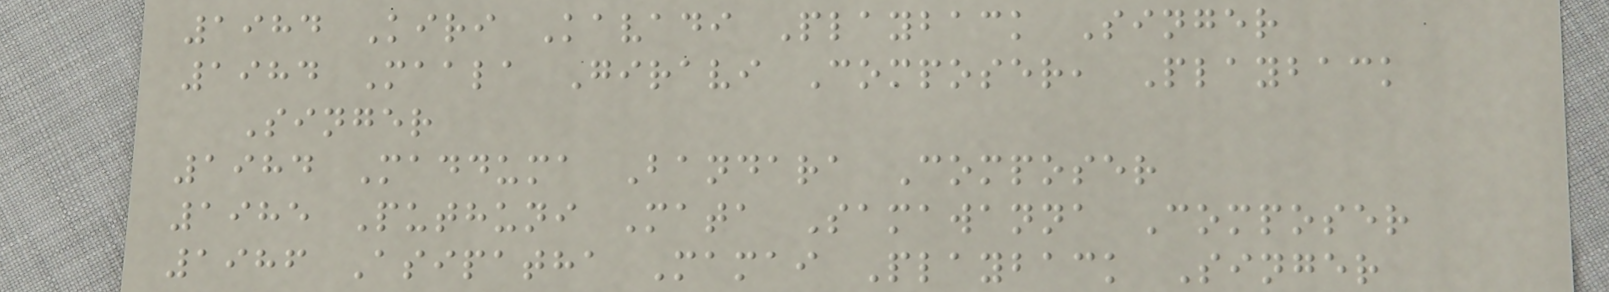1984 Kiri Kavadi Playback Singer
1984 Maala Giravi Composer, Playback
Singer
1984 Madduma Bandara Composer
1985 Puthuni Mata Samawanna Composer
1986 Asipatha Mamai Playback Singer
